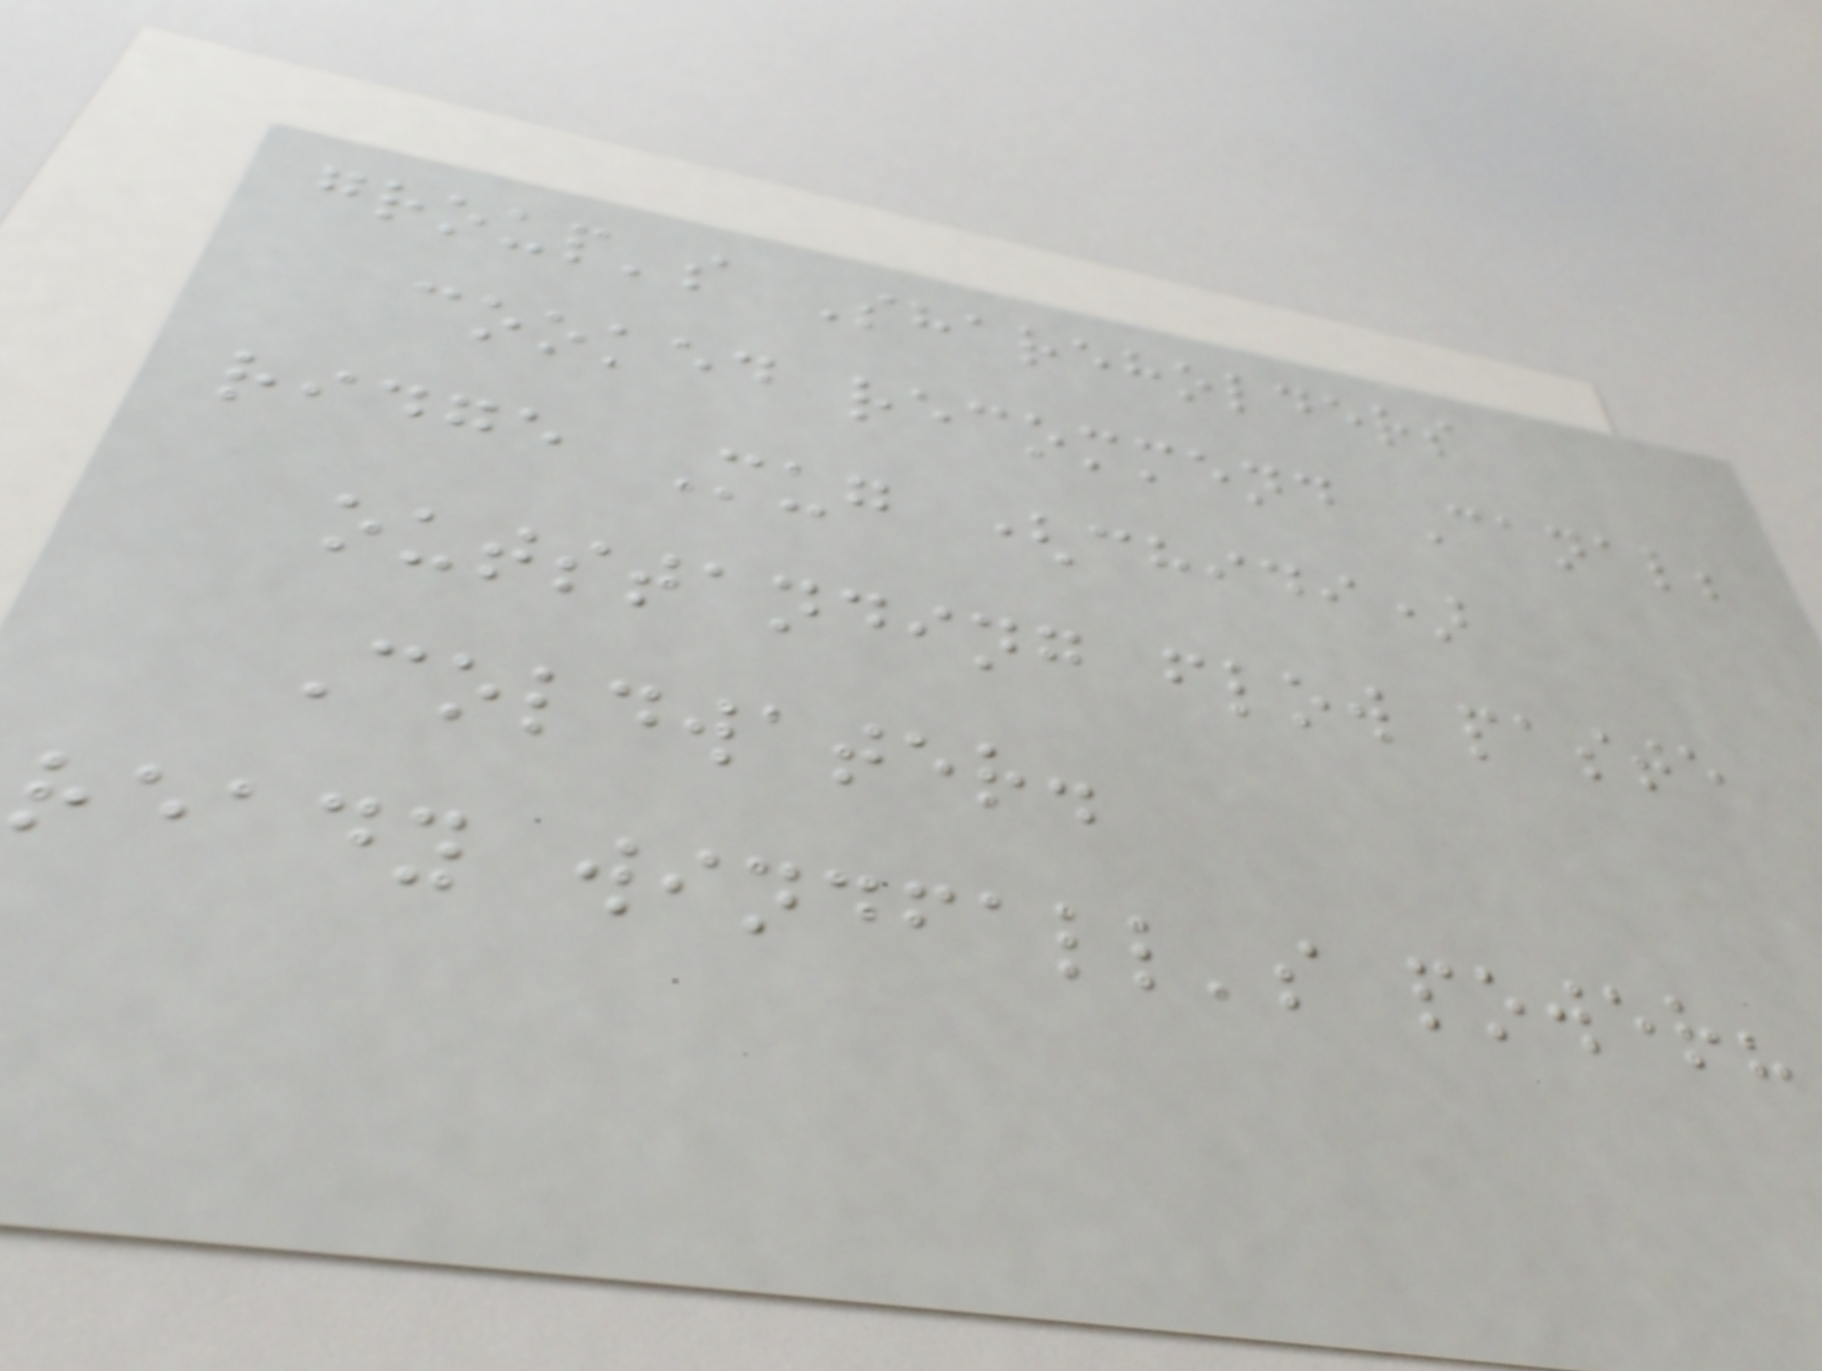group's Shareholders
cooked recommend Canal;
ridge Mug (chidi)
outstanding flow paste
Coldwater.
ready windfall's power?
